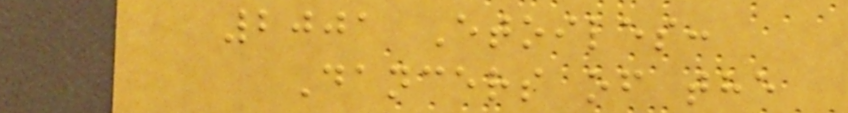2001 Etoiles:
Dancers of the
